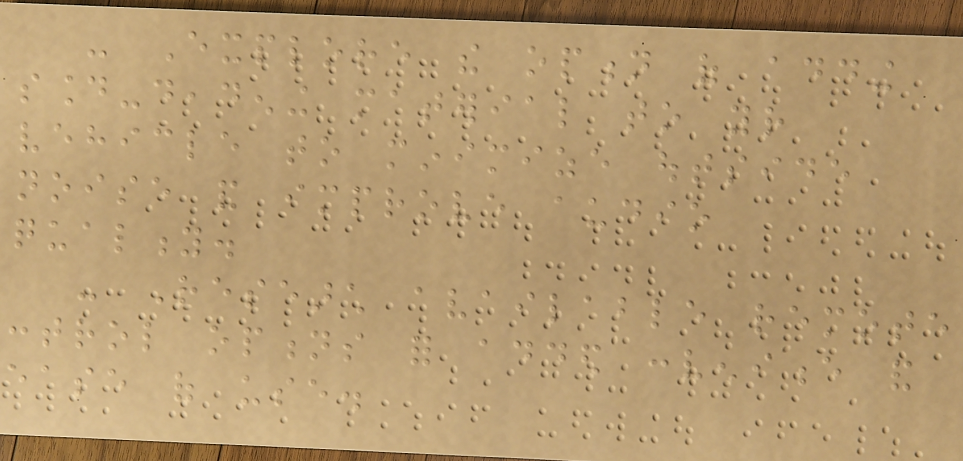- Explore the option of adding
sound-deadening material to your
vehicle to minimize outside
noise and improve audio
quality.
- Research available remote
control options for added convenience and
ease of use.
